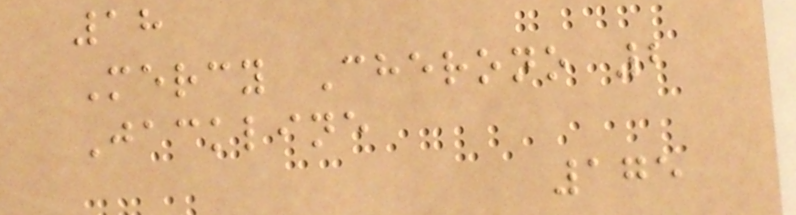18
Mercy Cherono 2
Jackline
175
